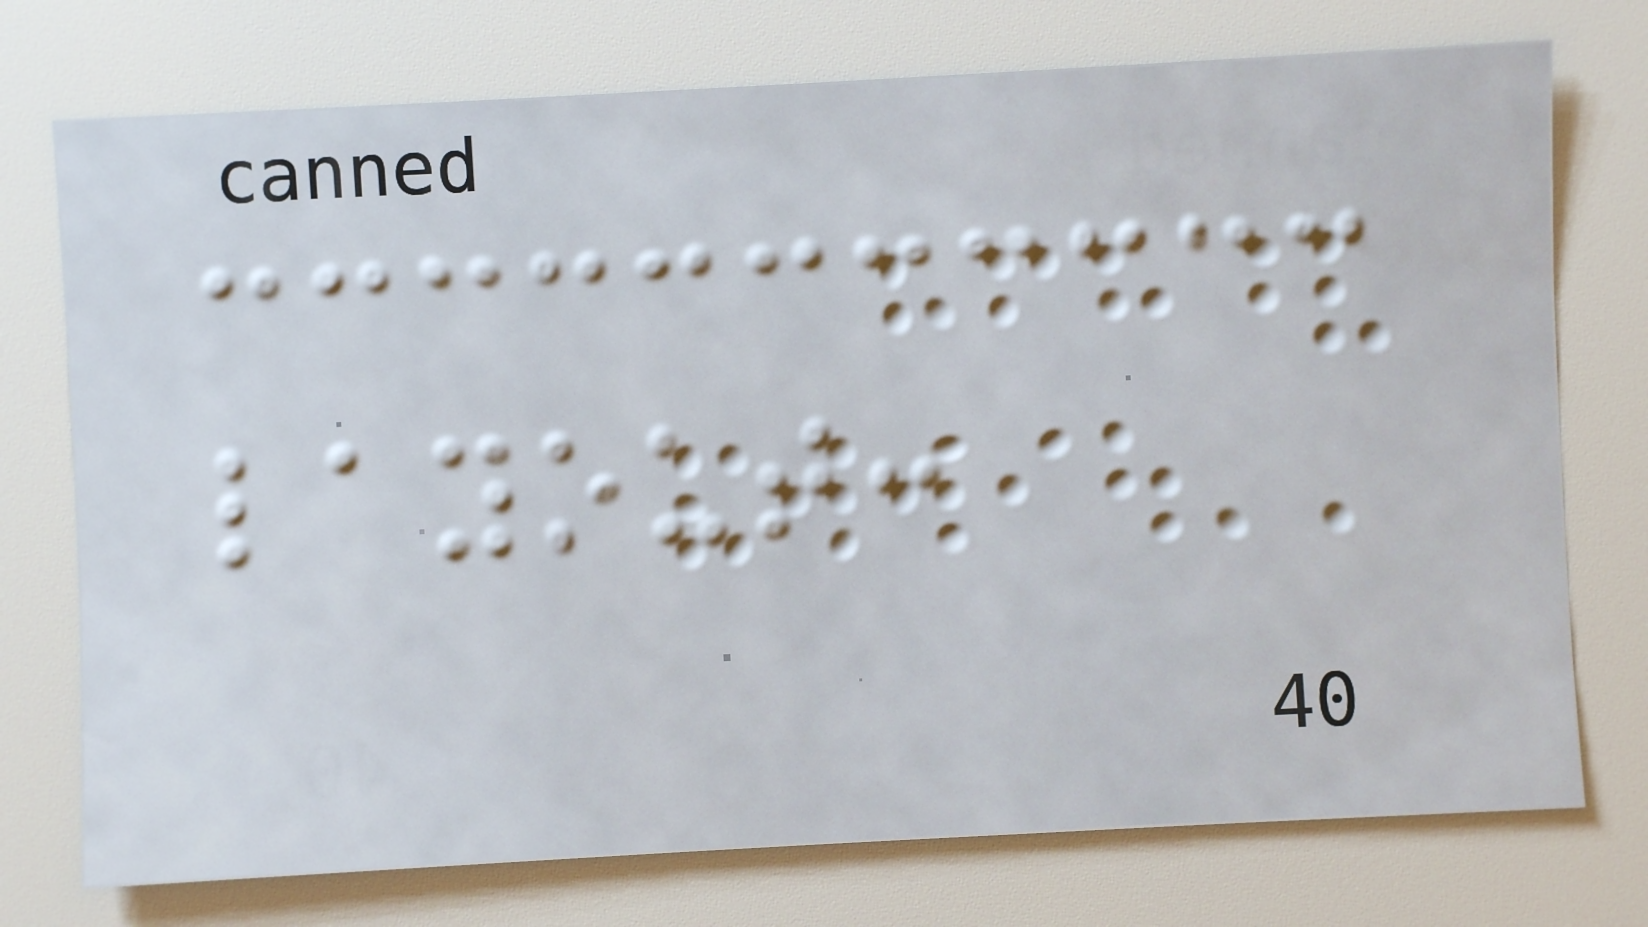layout:
